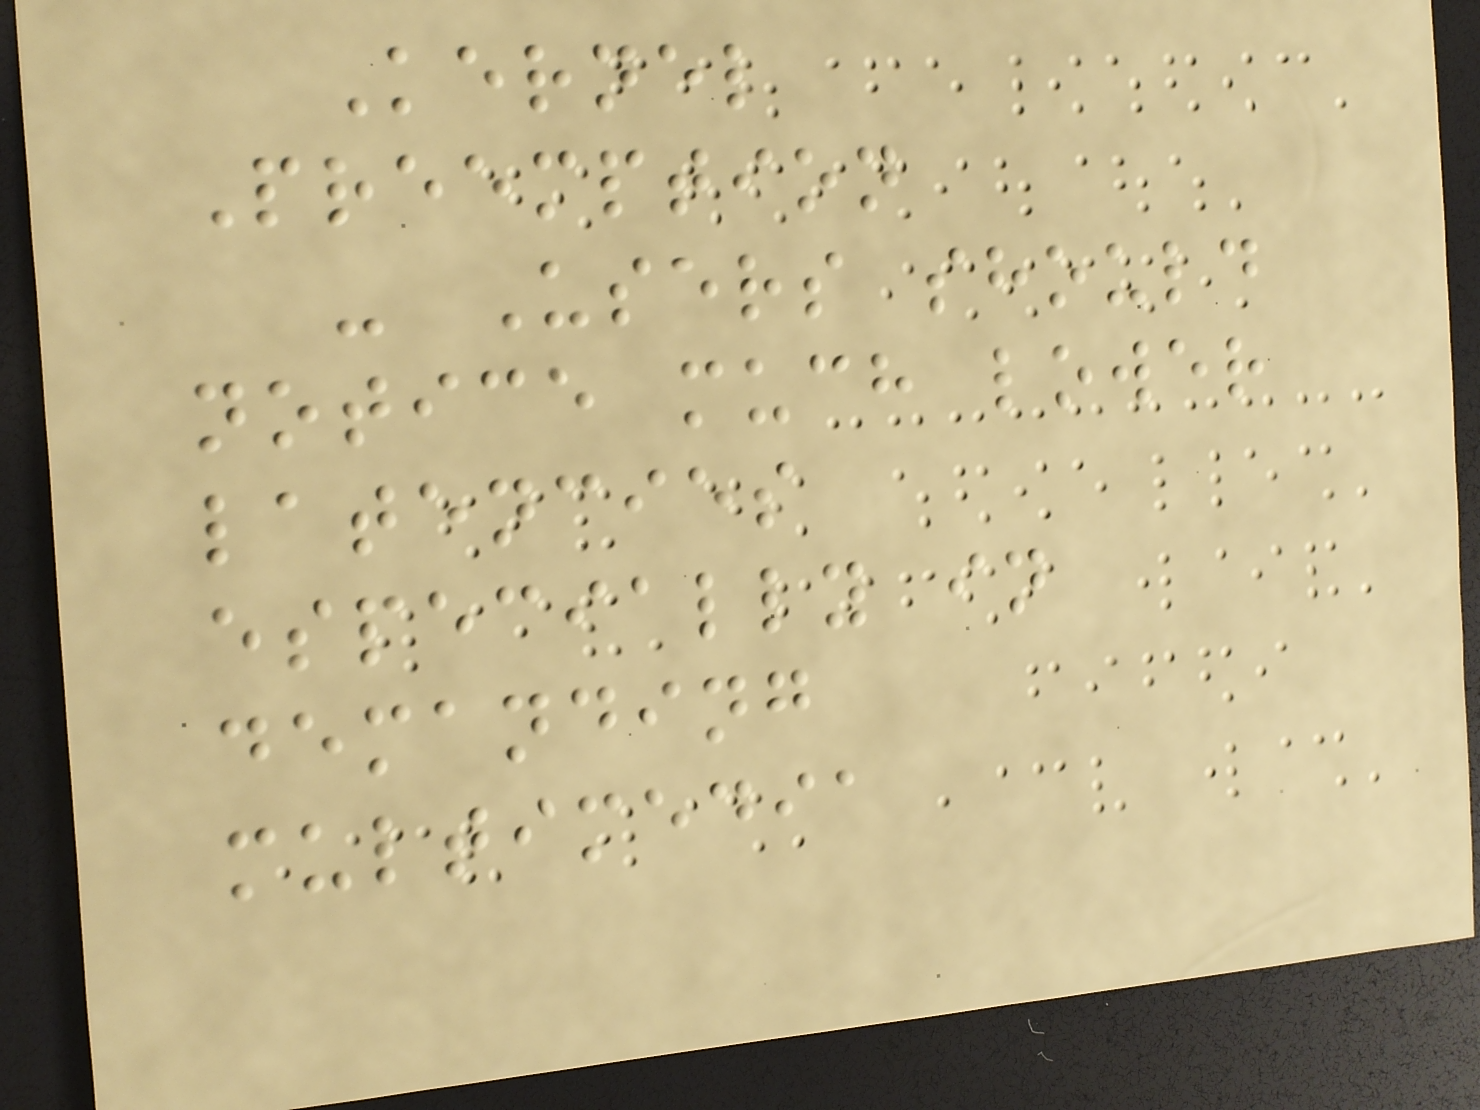Kernel
Preemption
- Users should
notice much lower
latencies
especially in
demanding
multimedia
